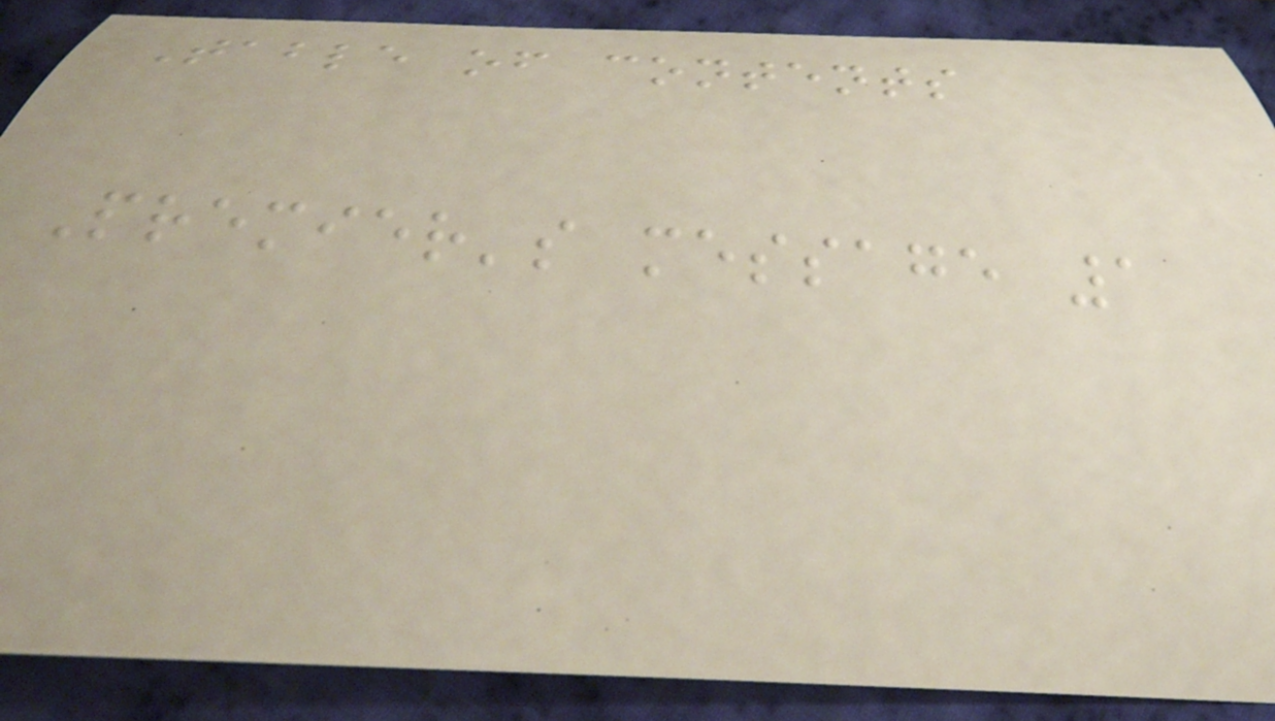Table of contents
Premier's message 1
